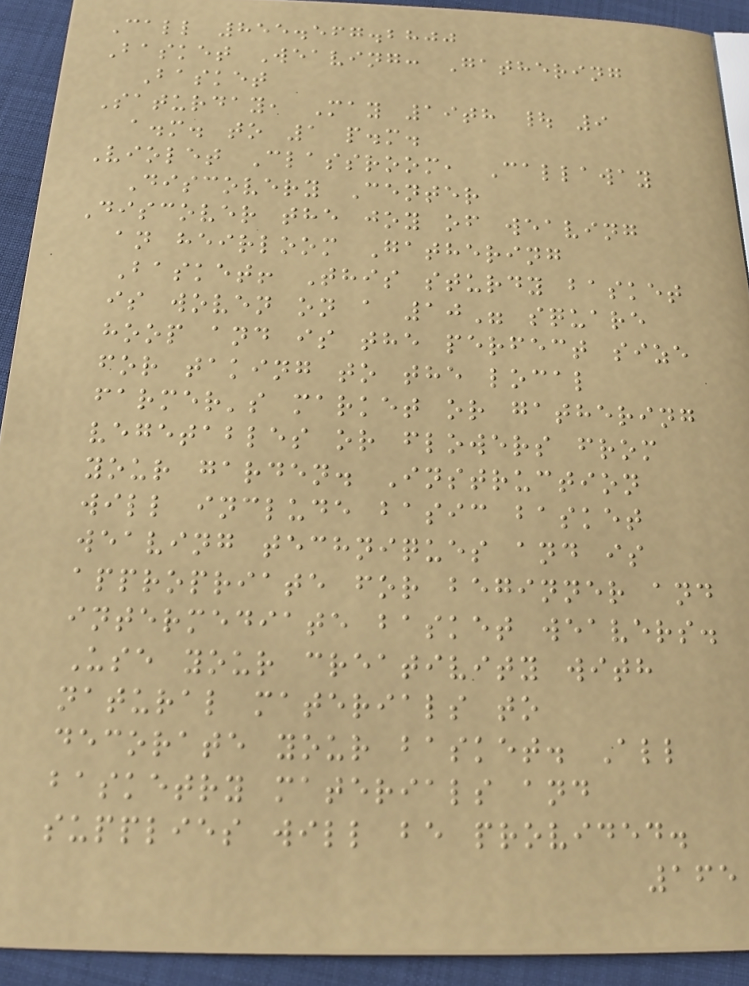Call 855.567.2800
Basket Weaving: Gathering
Basket
Saturday, May 19th | 9
a.m. to 1 p.m.
Violet Classroom, Callaway
Discovery Center
Discover the joy of weaving
an heirloom Gathering
Basket! This sturdy basket
is woven on a 10" square
hoop and is the perfect size
for taking to the local
farmer's market or gathering
vegetables or flowers from
your garden. Instruction
will include basic basket
weaving techniques and is
appropriate for beginner and
intermediate basket weavers.
Use your creativity with
natural materials to
decorate your basket. All
basketry materials and
supplies will be provided.
165
